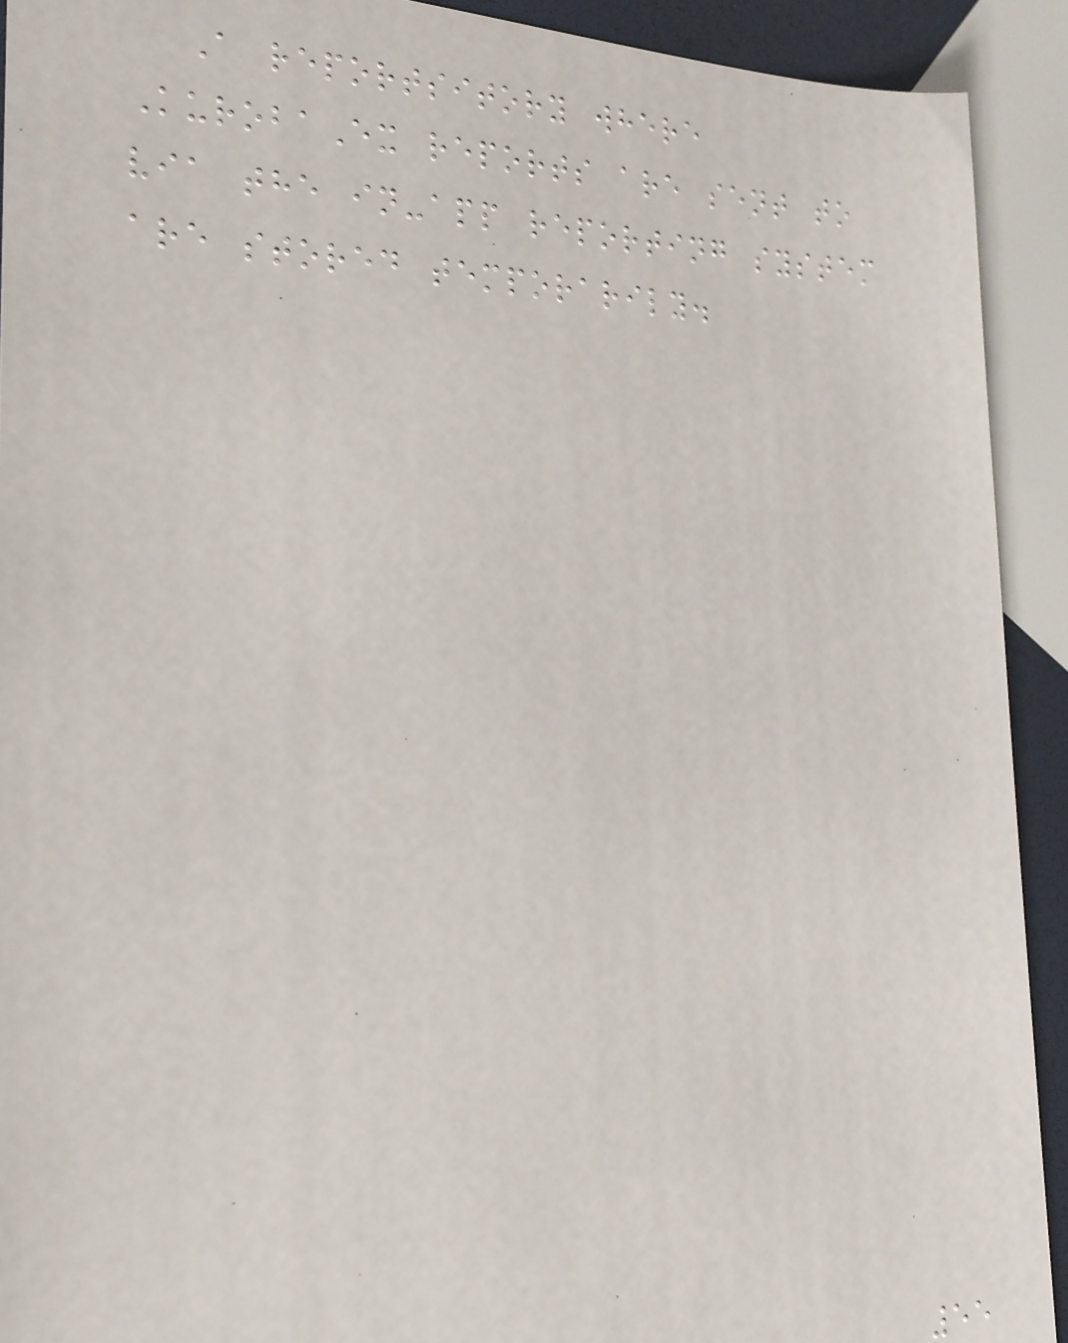A reportsitory where
KurobaEx reports are sent to
via the in-app reporting system
are stored temporarily.
55
